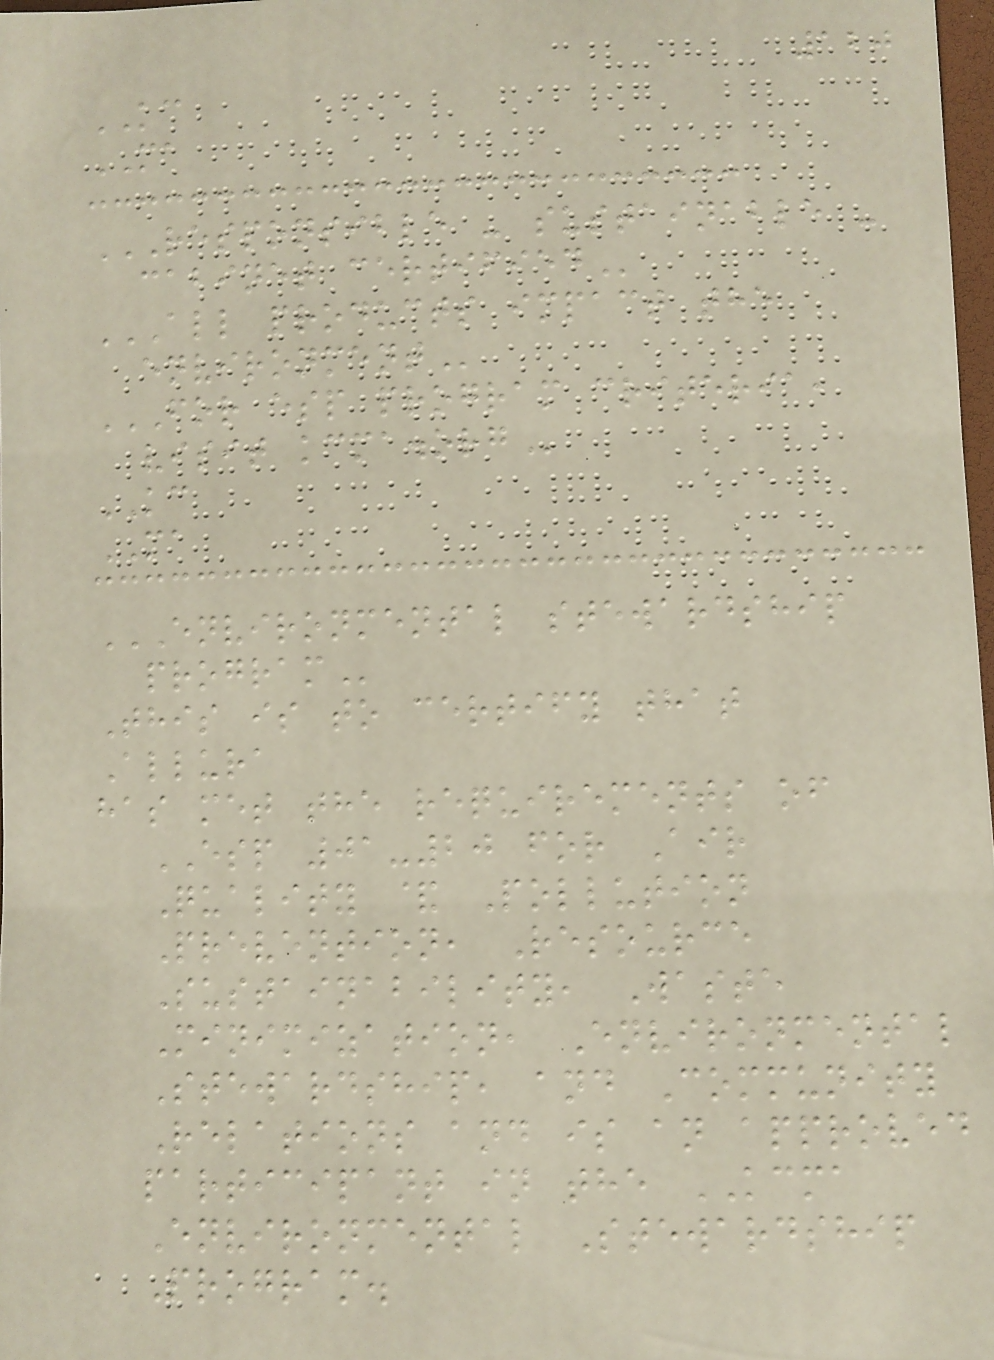120
KC
MA
RESPONSIBLE - SUSTAINABLE -
CABINET CERTIFIED
ALL PRODUCTS IMPACT THE
ENVIRONMENT
FOR ESP PROGRAM CRITERIA,
VISIT KCMA.ORG
KC
MA
ENVIRONMENTAL STEWARDSHIP
PROGRAM
This is to certify that
Allura
has met the requirements of
ESP 01-20 for Air
Quality & Pollution
Prevention, Resource
Sustainability, Waste
Minimization, Environmental
Stewardship, and Community
Relations and is an approved
participant in the KCMA
Environmental Stewardship
Program.
